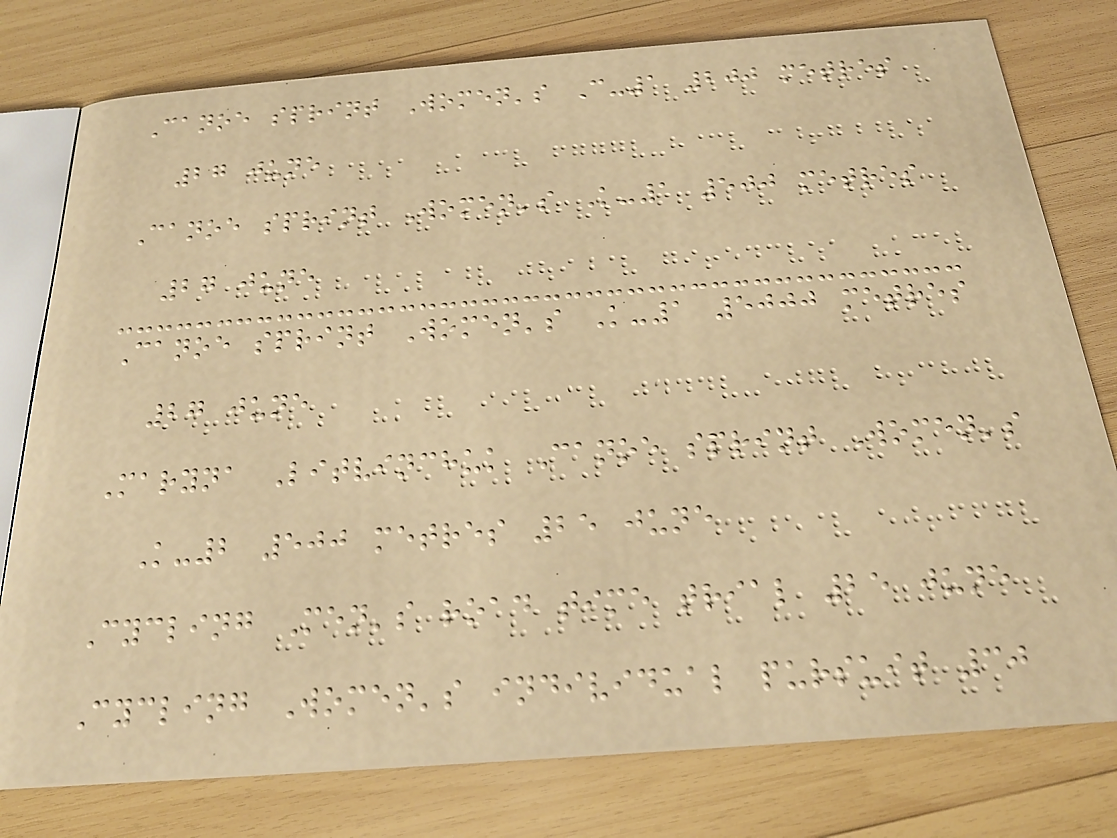Canoe sprint Women's C-1 200 metres
27 june
Canoe sprint Women's K-1 500 metres
27 june
Canoe sprint Women's K-1 5000 metres
27 june
Maryna Litvinchuk Canoe sprint Women's
K-2 500 metres 25 june
Cycling Men's road time trial 25 june
Cycling Women's individual pursuit 30
